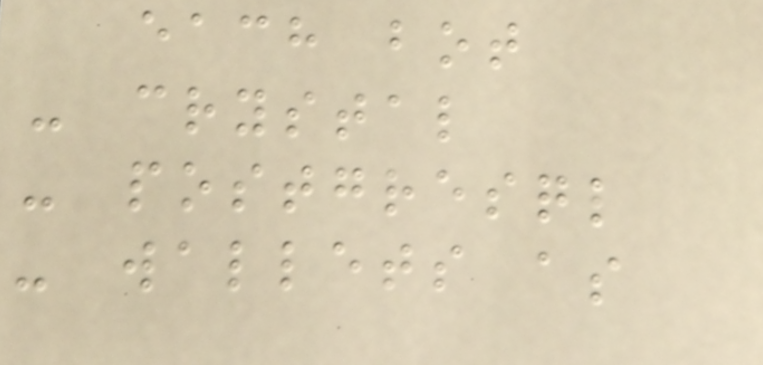each bot
- crystal
- postgresql
- wallets as
